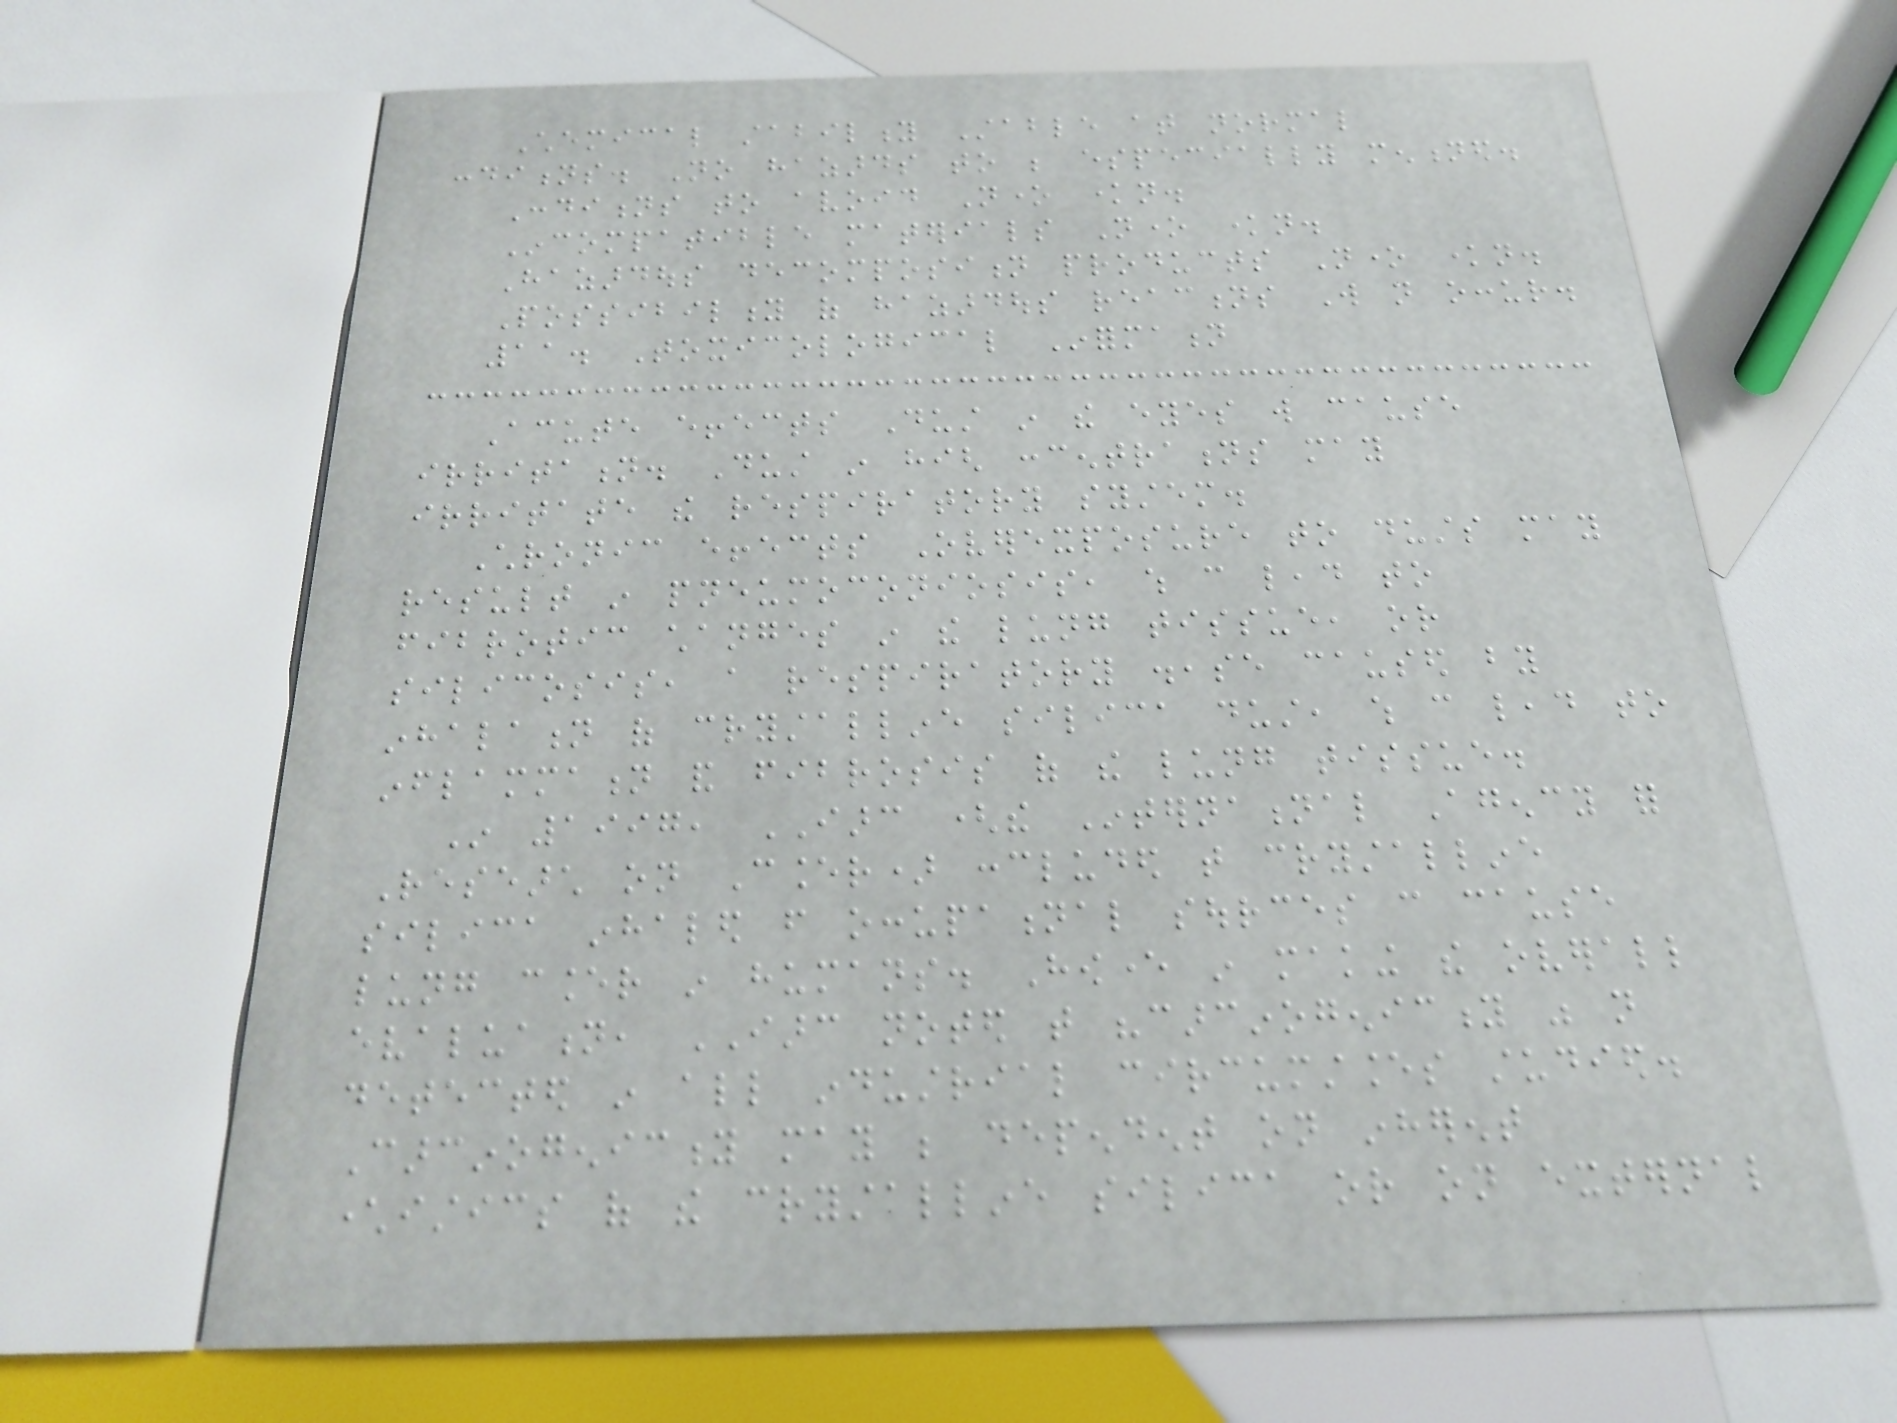Chemical stability Stable at normal
conditions. No hazards to be especially mentioned.
Conditions to avoid None known.
Incompatible materials None known.
Hazardous decomposition products None known.
Possibility of hazardous reactions Will not occur.
11. Toxicological Information
Acute effects Dust in the eyes will cause
irritation. Dust in high concentrations may
irritate the respiratory system.
Chronic effects Overexposure to dusts may
result in pneumoconiosis, which can lead to
fibrotic changes in the lung tissue, or
silicosis, a respiratory disease caused by
inhalation of crystalline silica dust, which can lead to
inflammation and fibrosis of the lung tissue.
In 1997, IARC (the International Agency for
Research on Cancer) concluded that crystalline
silica inhaled from occupational sources can cause
lung cancer in humans. However in making the overall
evaluation, IARC noted that "carcinogenicity was not
detected in all industrial circumstances studied.
Carcinogenicity may be dependent on inherent
characteristics of the crystalline silica or on external
